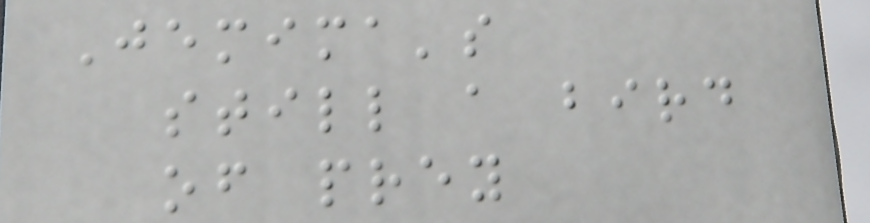Jemima's
still a bird
of prey
